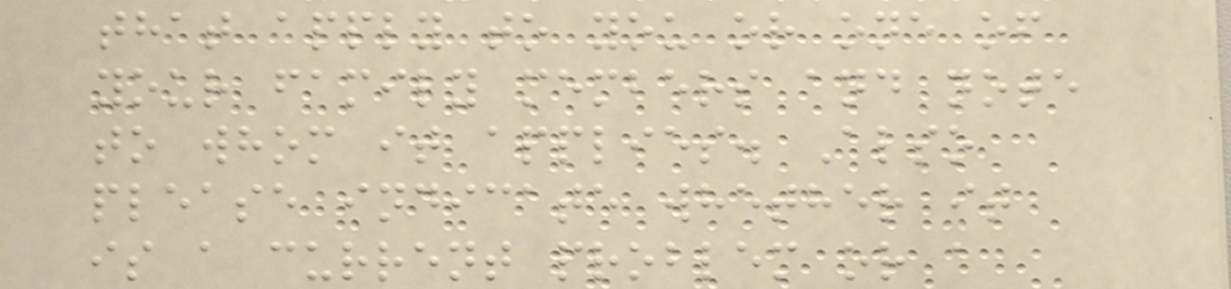that apply to you or one of
your family members and note
to whom it applies. Also
please indicate whether it
is a current problem or a
